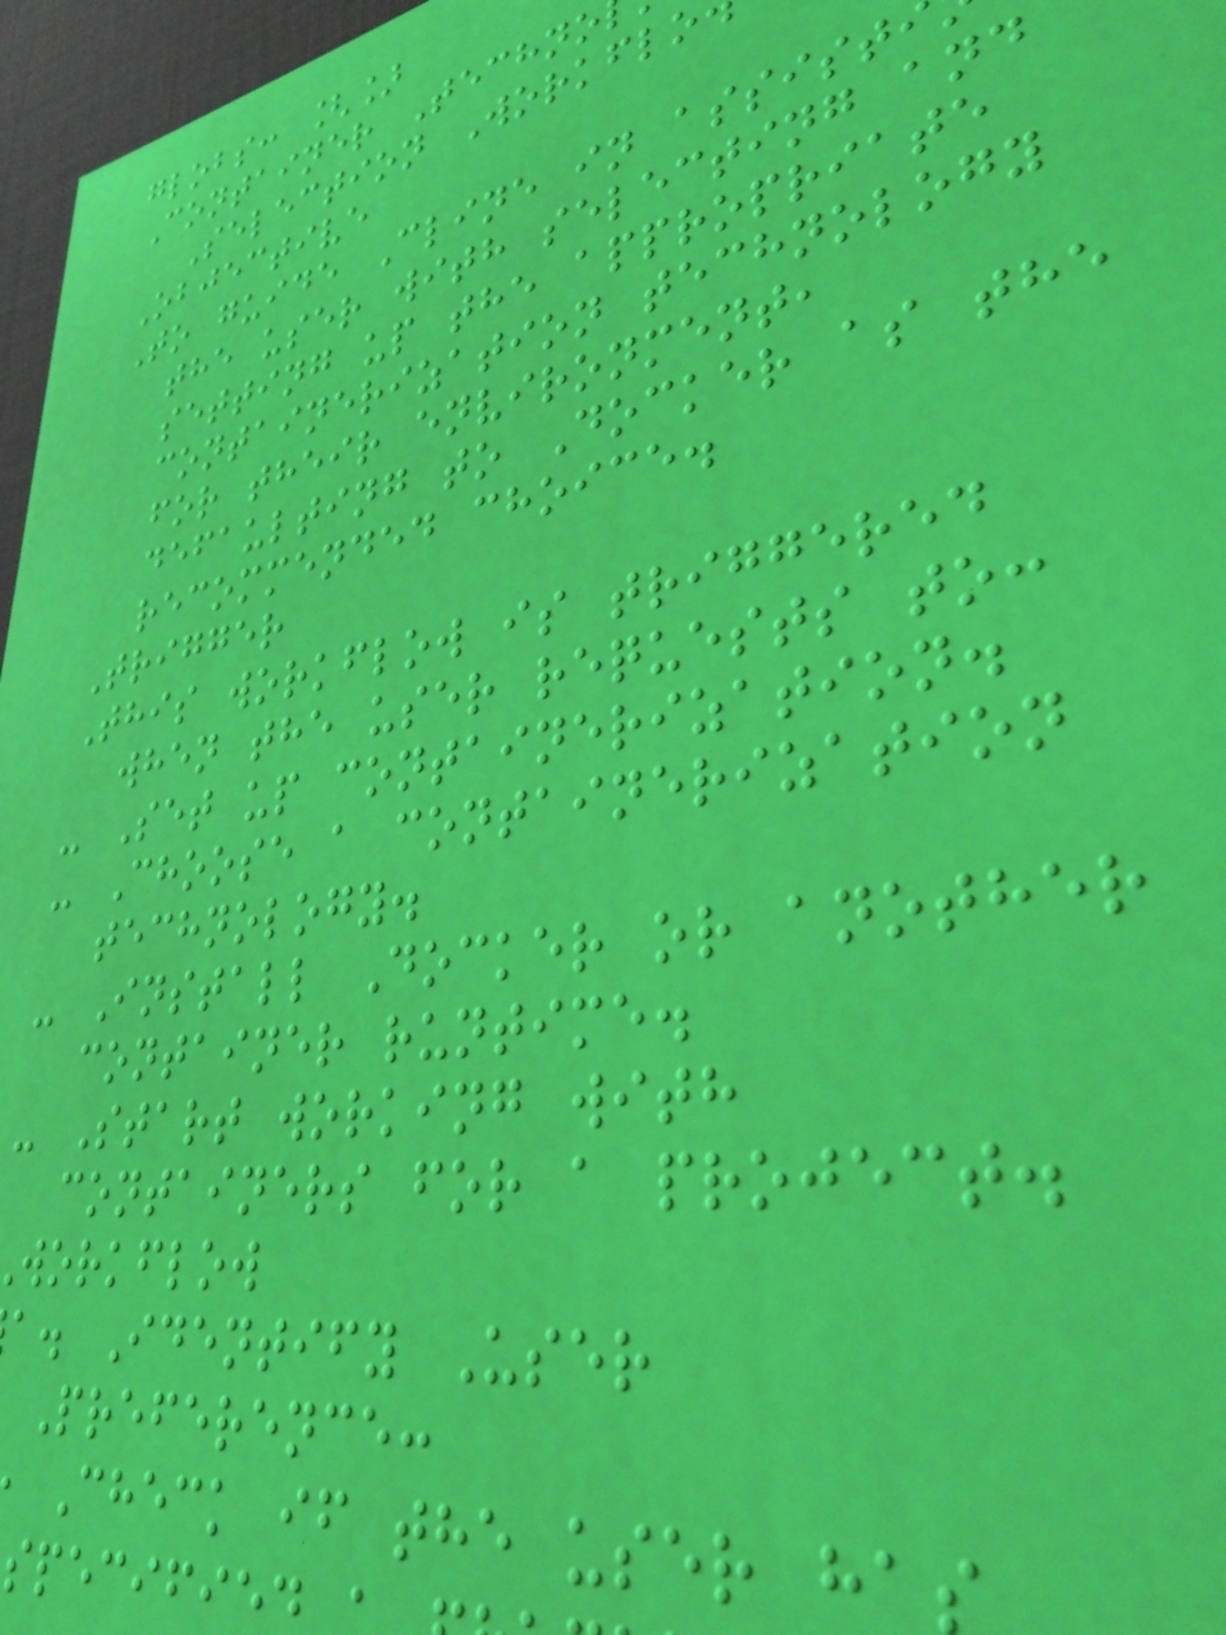globs: []
Container Techno
Selection Workflo
Objective
To guide Cline in assist
the user with selecting and
setting up the appropriate
containerization technology
for their environment,
defaulting to Docker as the
recommended choice.
Trigger
This workflow is triggered
when the user requests to:
- Set up containerization.
- Choose a containerization
technology.
- Install Docker or another
container runtime.
- Start working with
containers for a project.
workflow
a. Identify User
Preference:
Check if the user ha
specifie
